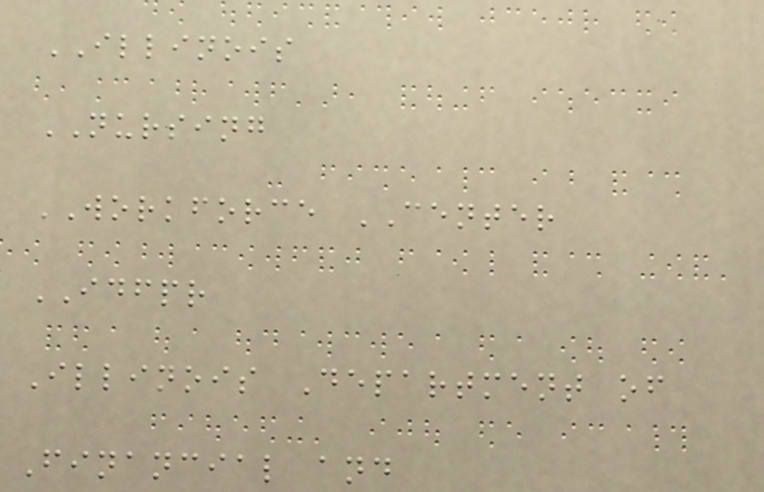ILLINOIS
NURSING
WORKFORCE CENTER
IDFPR
Illinois Department of
Financial and
